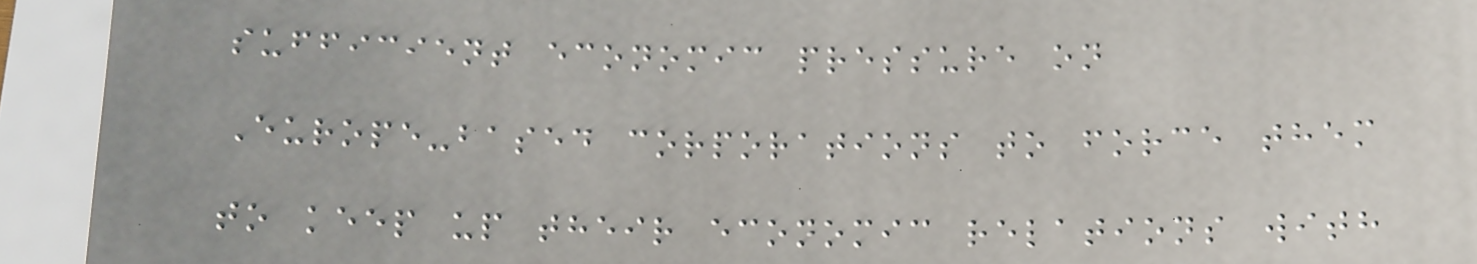sufficient economic pressure on
Europe-based corporations to force them
to keep up their economic relations with
